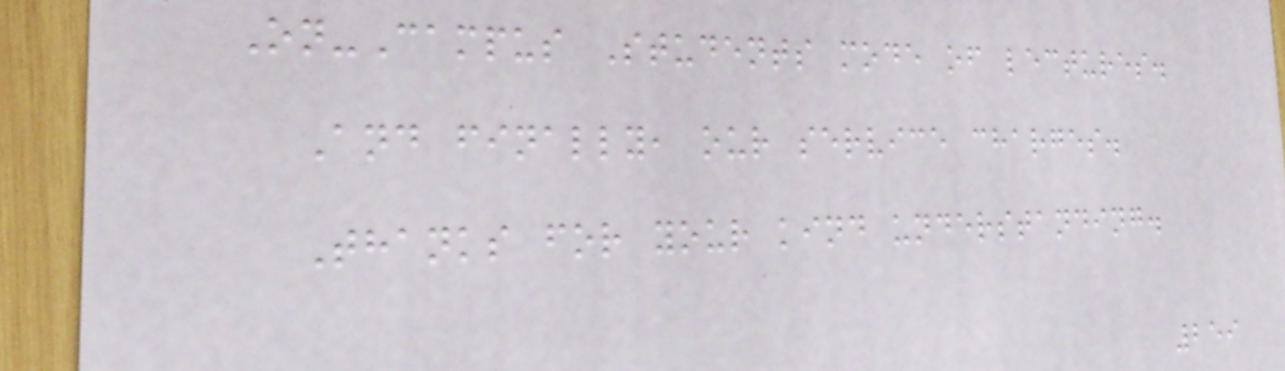On-Campus Students mode of lectures.
And finally, our service charges.
Thanks for your kind understanding.
259
